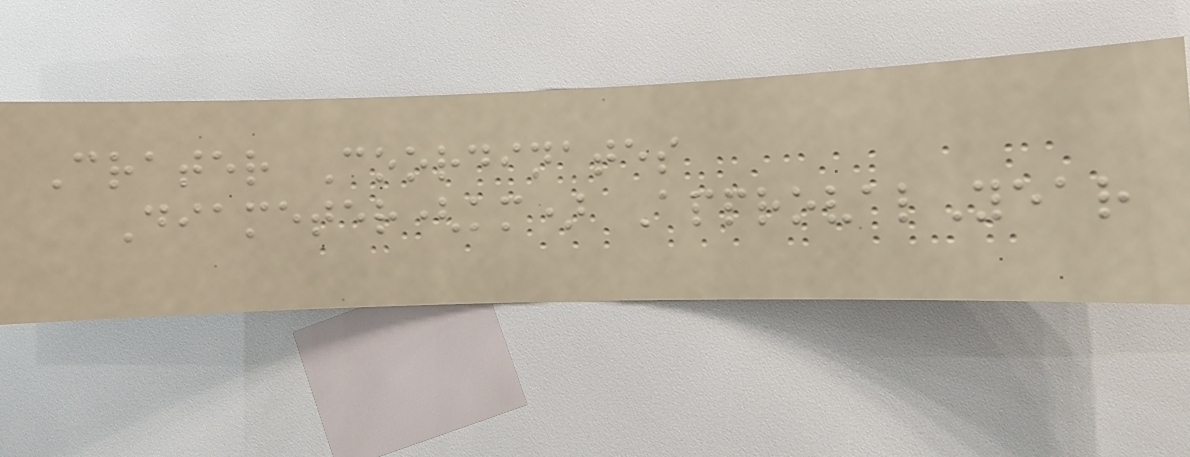Crater Coordinates
Diameter(km) ApprovalYear
